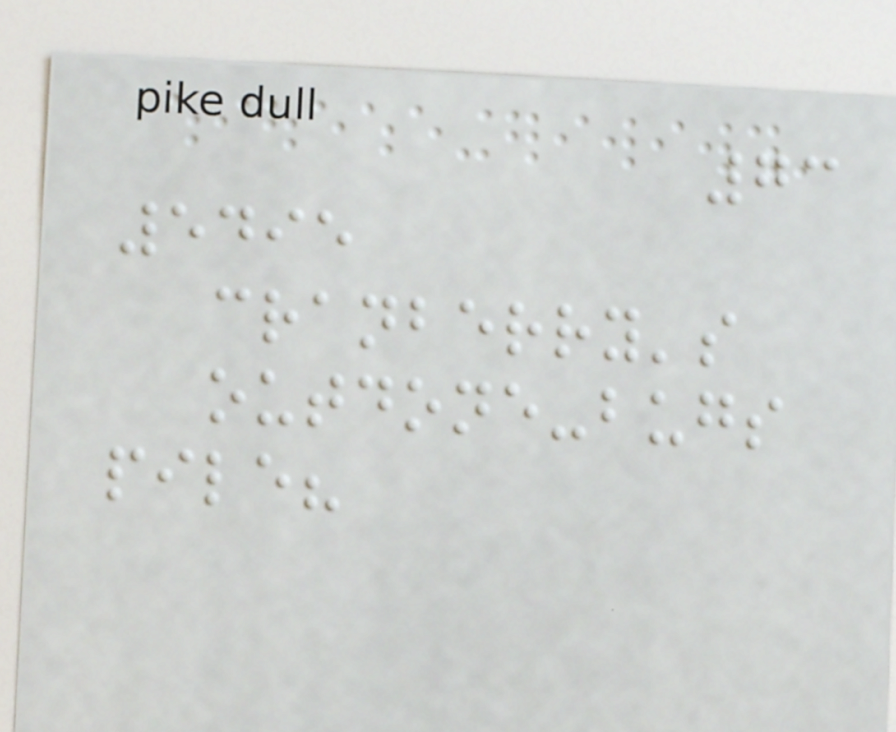73
5495
cranberry's
outdone-bugs
pile?
